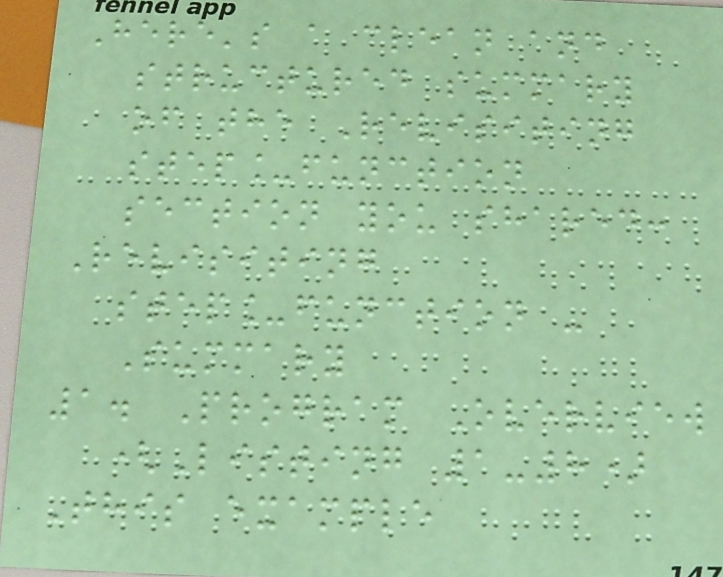Here's a clean and
structured summary
of the Revisiting
step_function
section you shared:
Revisiting
step_function -
Summary
1. Program Overview
(Listing 1-8)
This example
